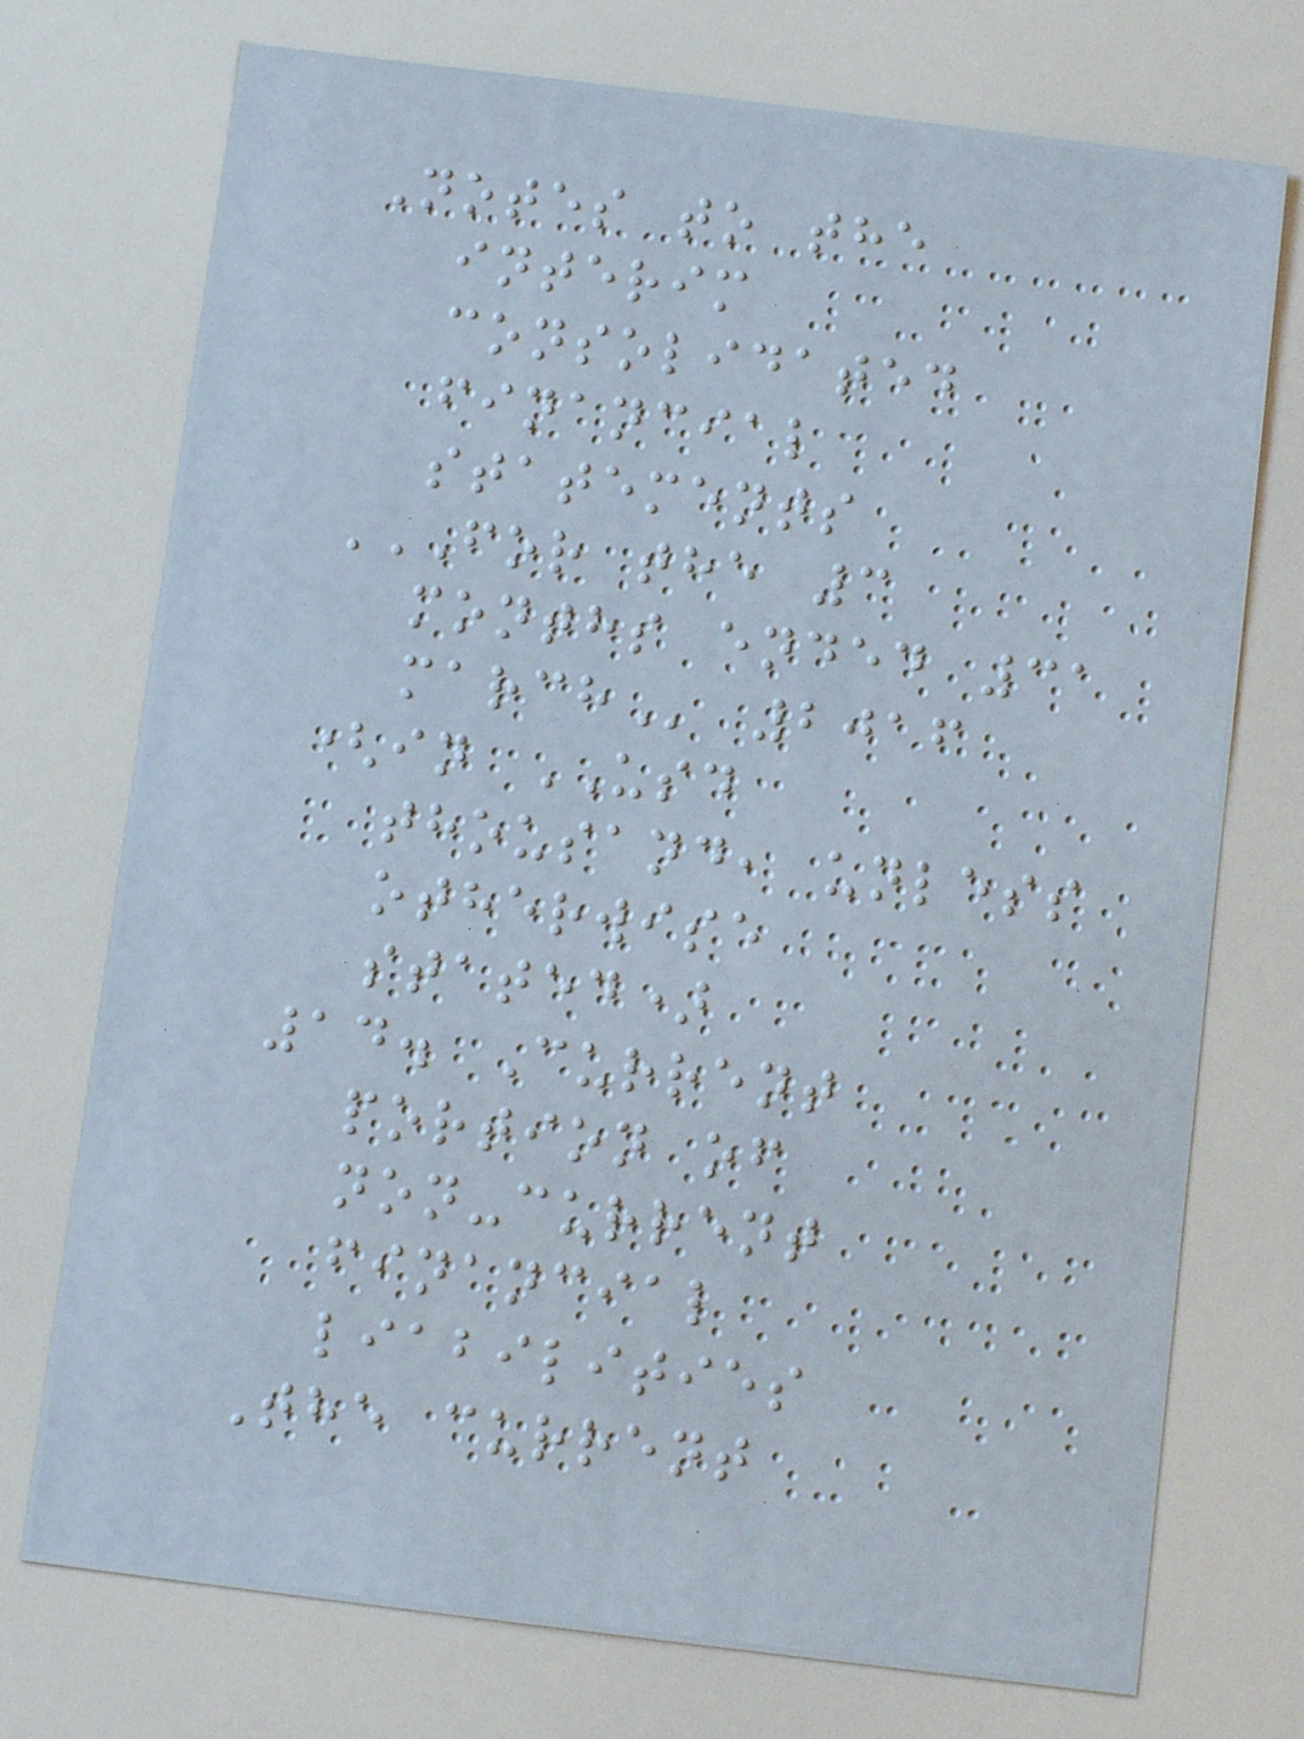Notes to the
interim
consolidated
financial
statements
FOR THE 3
MONTHS ENDED 31
MARCH 2016
(in USD
thousand, unless
otherwise
stated)
14. Current
portion of
non-current
financial
liabilities
The current
